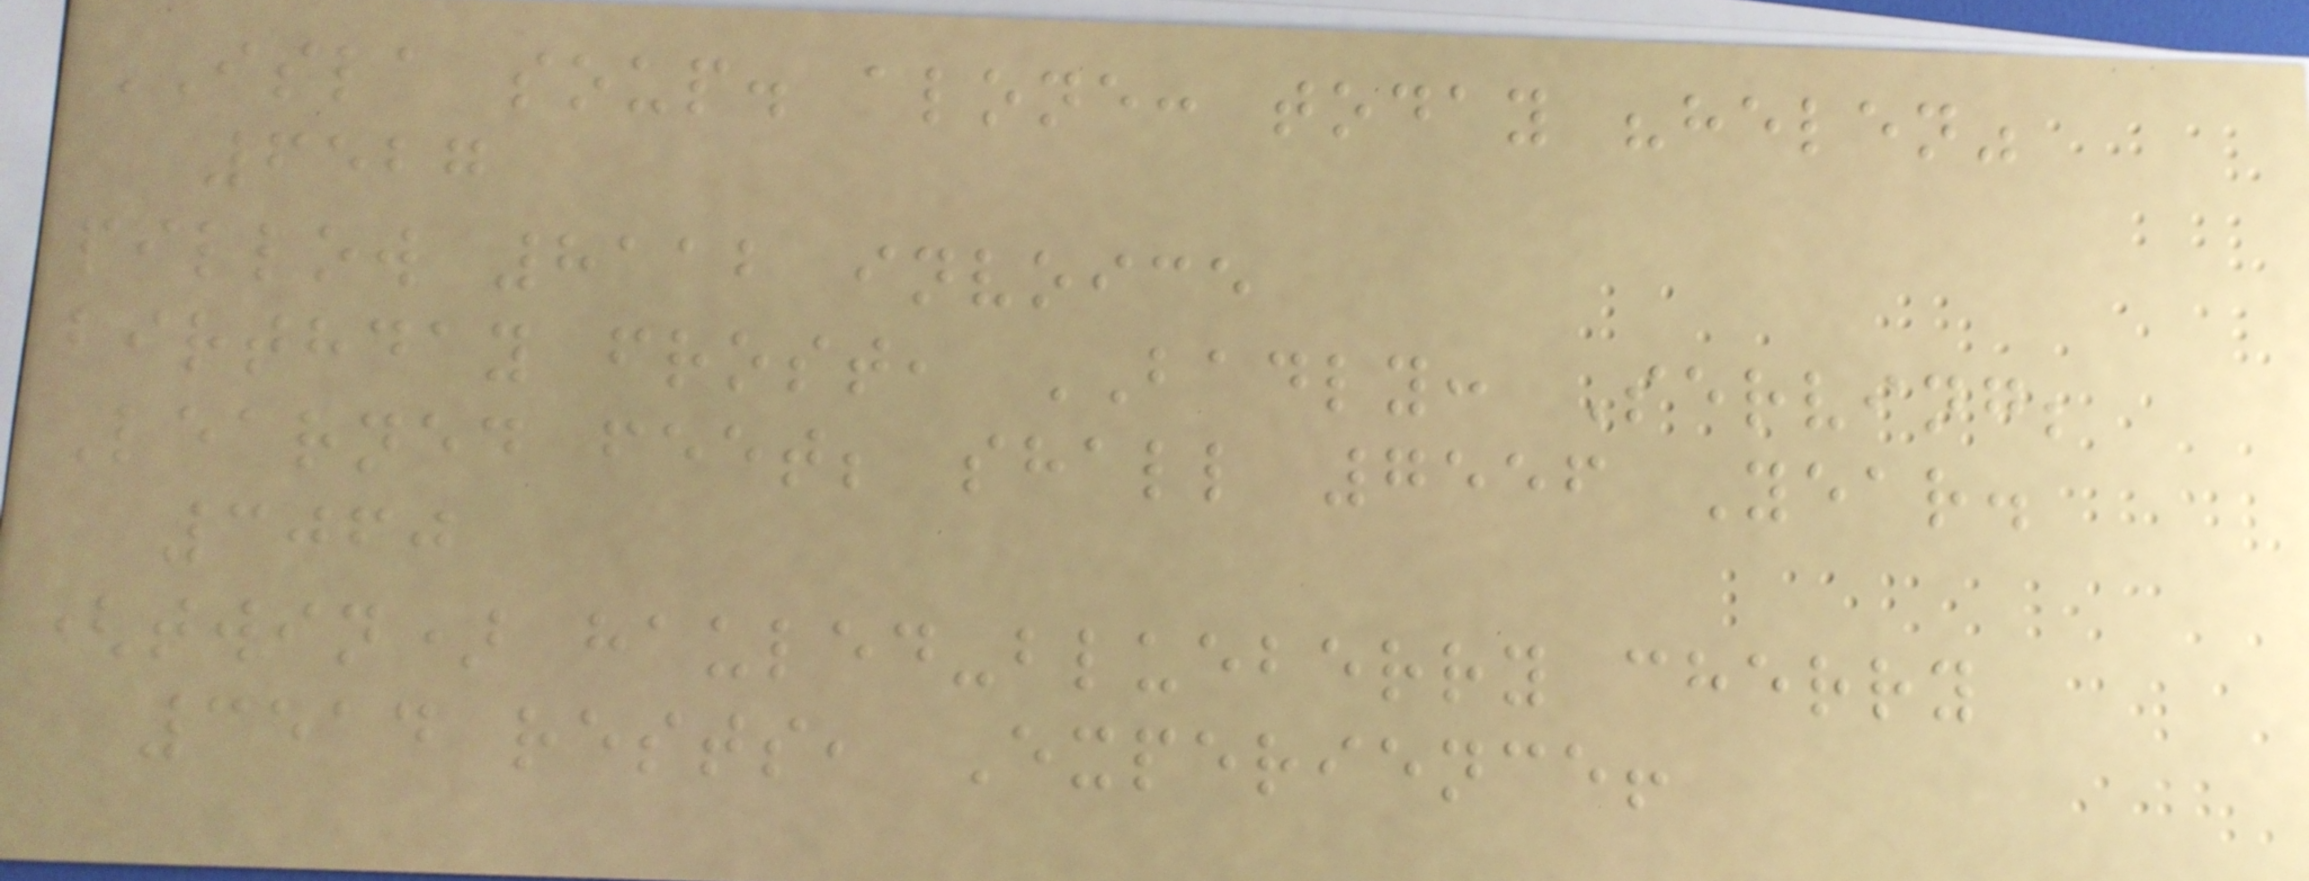ISLA soup. alone: today "helen"
6527
pillow 8112 invoice
birthday frost, BADLY: Serving;
Learned feet; shall 7556 Year.
3060
(twin) hauled-blueberry cherry
3514 rests, Experience!
